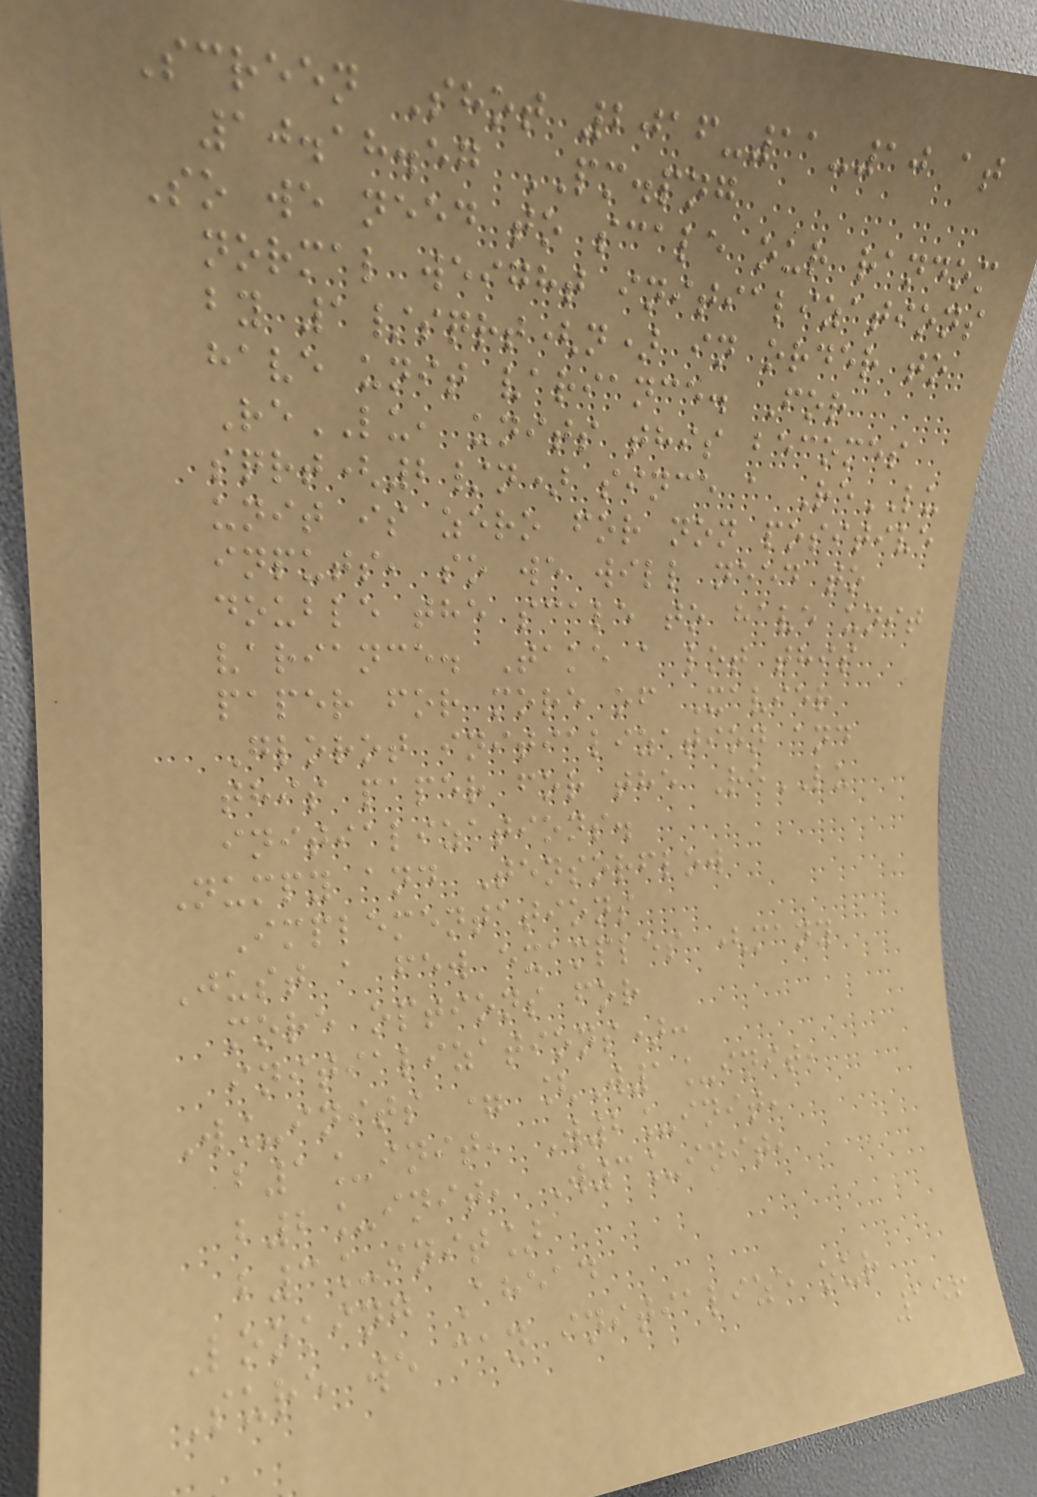Screen Shot 2016-11-10 at
10.18.57 PM.png
So we need to scale our random
normal weight initializations
by 1/sqrt(n) in order to
have unit variance. For
ReLU, units this becomes
sqrt(2/n) since a ReLU
unit is zero for non positive
inputs, so we will need to
double the scale to have unit
variance. Take a lot this
paper for more of Xavier
Glorot initialization and
this paper for the ReLU
initializations.
Numpy and Tensorflow
Implementations
Just a few examples (many
more options for
initializations):
W_inits = [W1_init,
b1_init, W2_init,
b2_init, W3_init,
b3_init]
Looking Ahead
Sure we can initialize our
156
